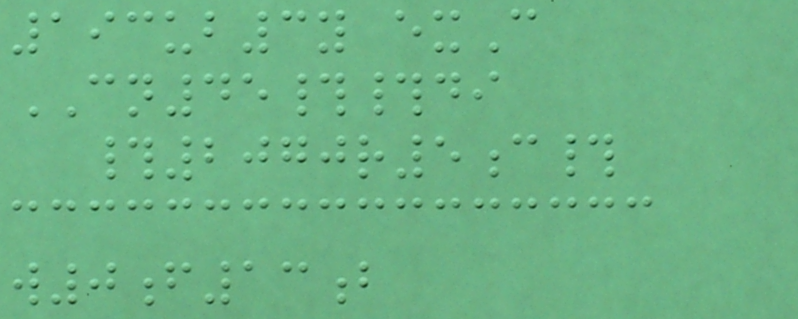193ub3y exC
CN45##di
#2070r5c#
w0f13b
